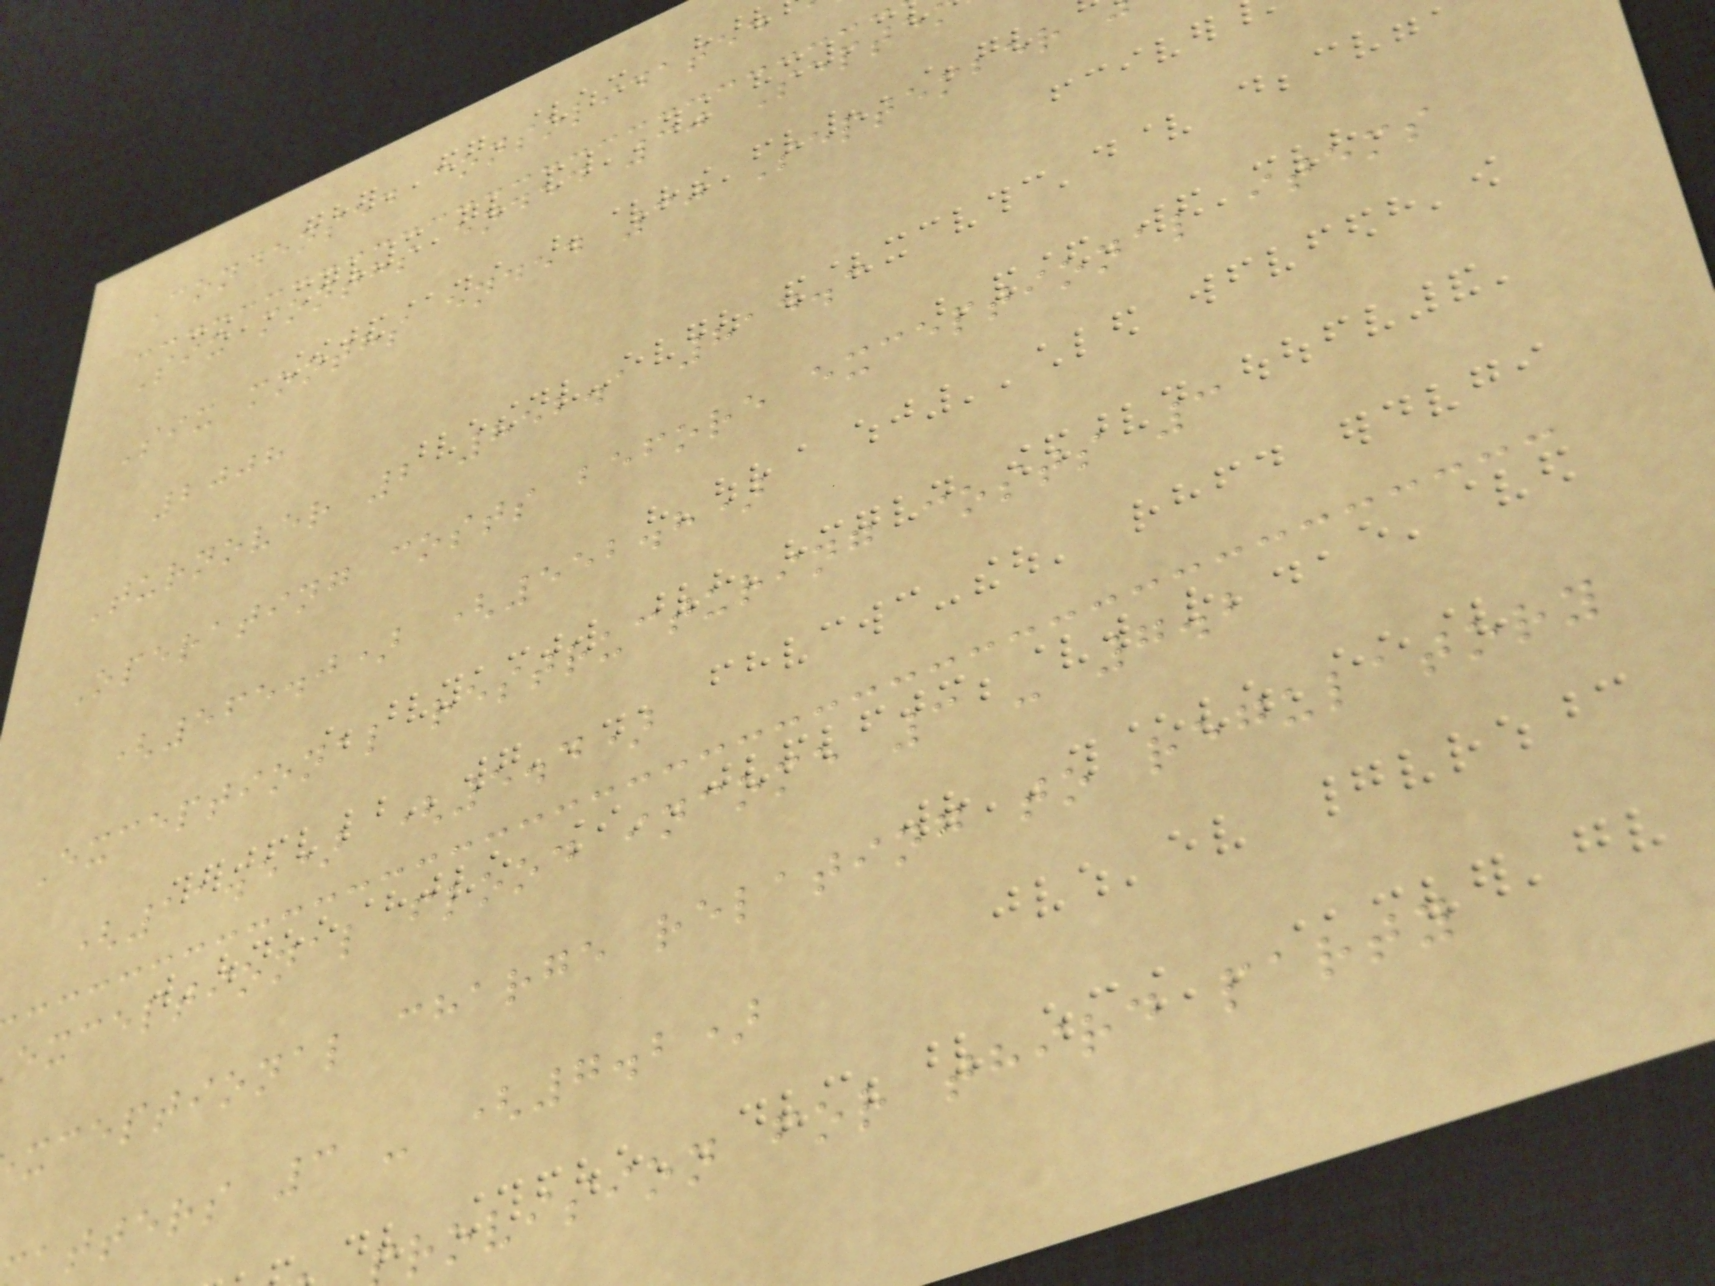Condensed consolidated
Six months ended 30 Septe
Six months ended 30 September
2008
Turnover 2 852.1 814.3
Operating costs before exceptional items
(565.0) (552.8)
Exceptional restructuring costs 3
(11.5) (5.4)
exceptional flood income 3 - 7.2
xceptional charge relating to regulatory
atters 3 - (7.2)
rovision for third party
